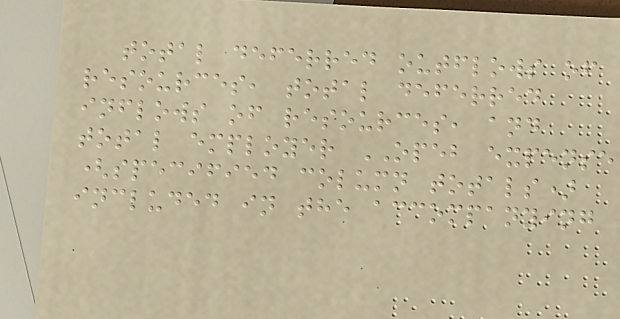total deferred outflows of
resources, total deferred
inflows of resources, and
total employer OPEB expense
(specified column totals)
included in the accompanying
